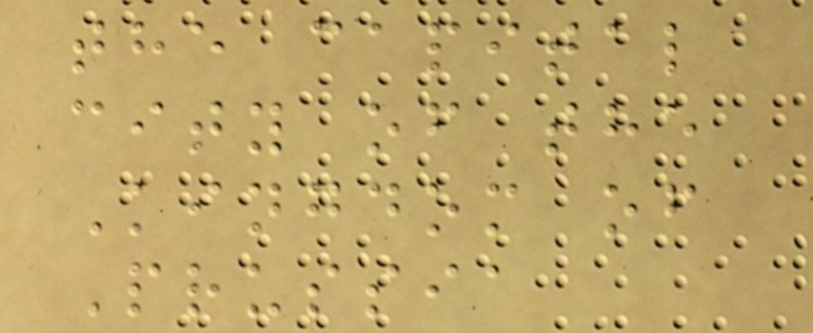the capital
city of the
Kingdom of
Prussia
